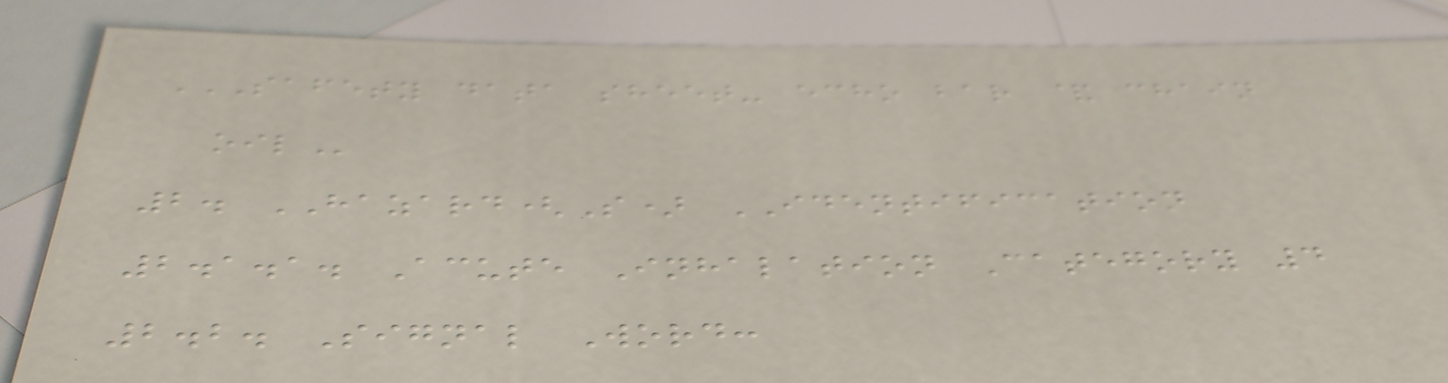SAFETY DATA SHEET- ECHO BAR & CHAIN
OIL
2. HAZARD(S) IDENTIFICATION
2.1.1. Acute Inhalation Category 4
2.2. Signal Word:
